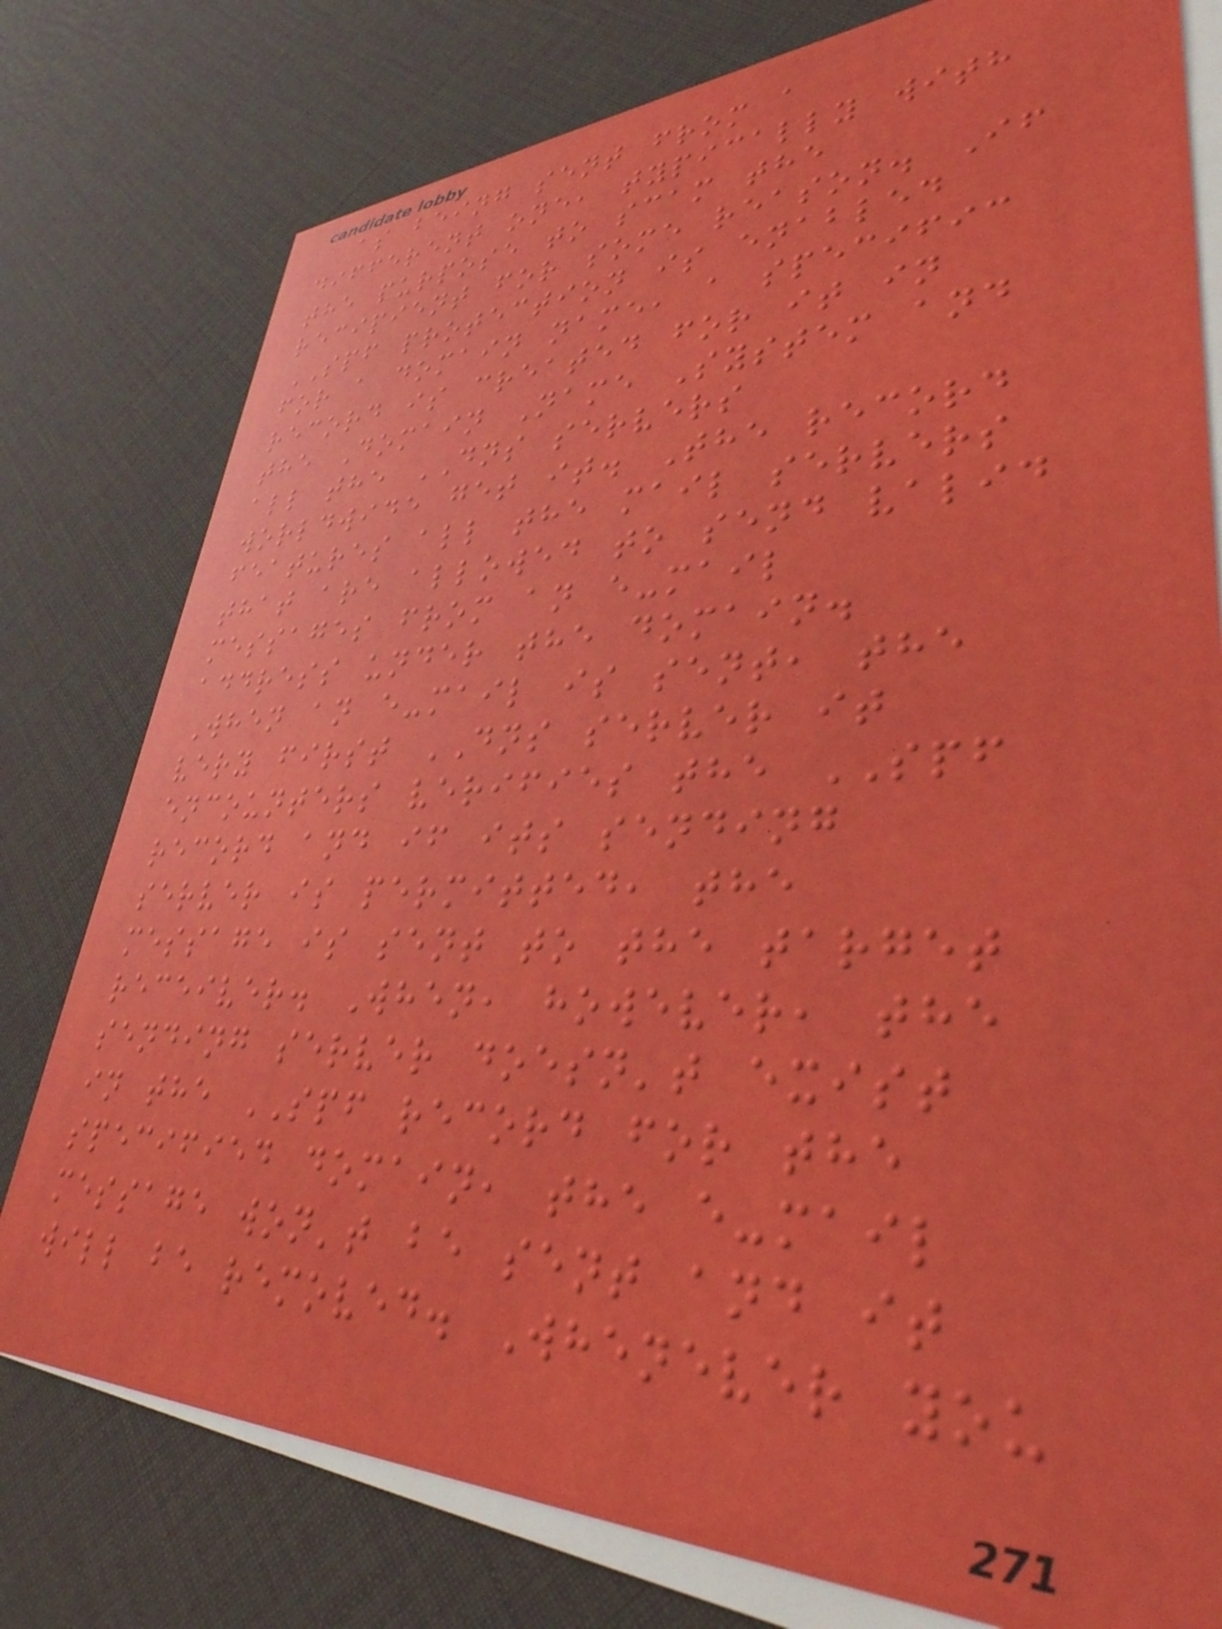as being sent from a
different one, typically with
the purpose to scam the
recipient for some reason. If
SPF protection is enabled
for a domain name, a specific
record is created for it in
the Domain Name System and
all the DNS servers
worldwide get it. The record
features all the mail servers
that are allowed to send valid
messages from an e-mail
address under the domain.
When an e-mail is sent, the
very first DNS server it
encounters verifies the SPF
record and if its sending
server is permitted, the
message is sent to the target
receiver. When, however, the
sending server doesn't exist
in the SPF record for the
specified domain, the e-mail
message won't be sent and it
will be removed. Whenever you
